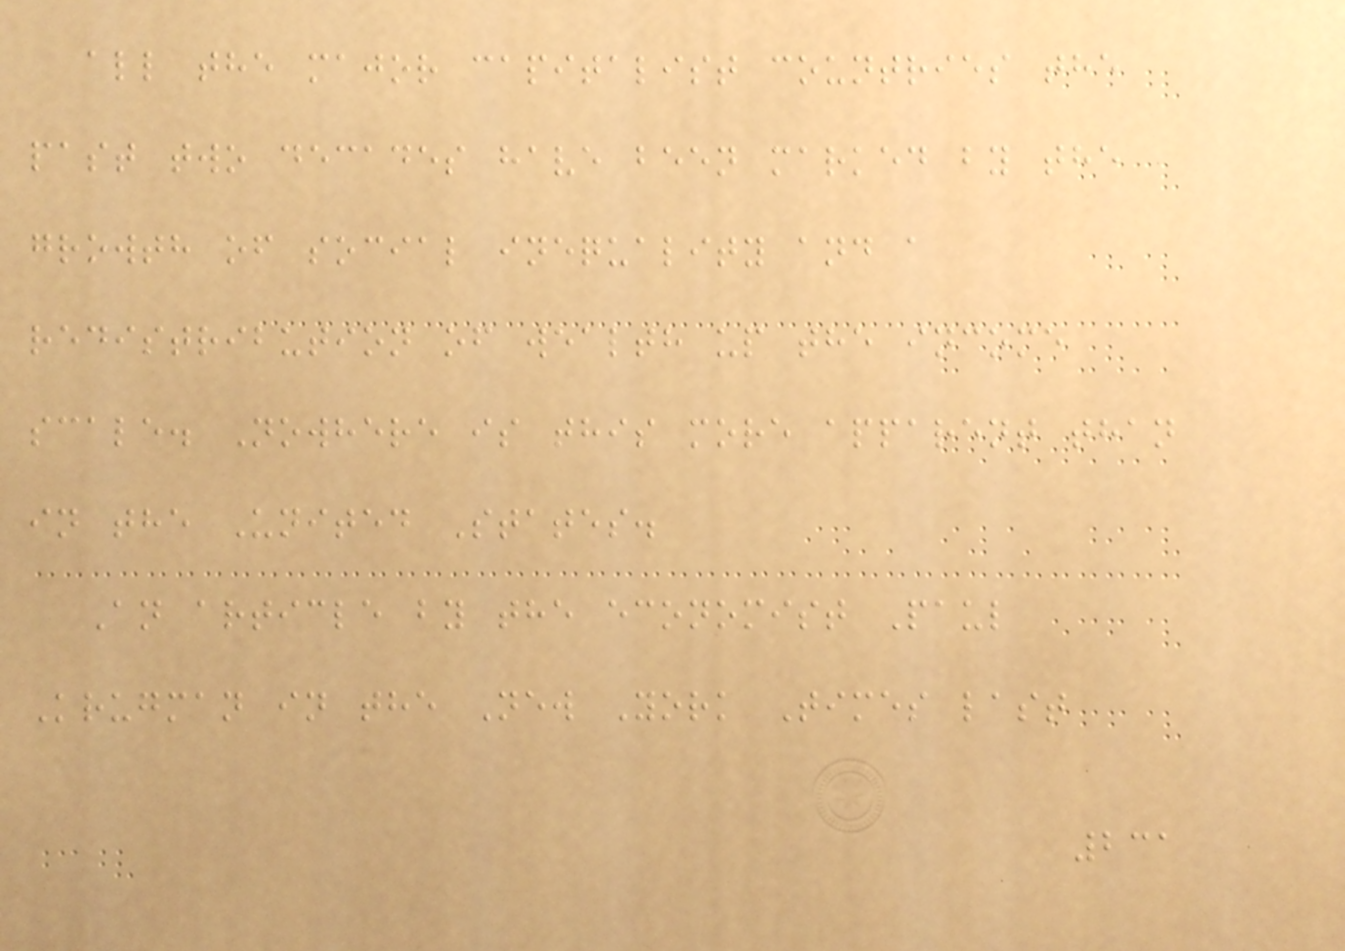all the major capitalist countries the
past two decades have been marked by the
growth of social inequality and a
redistribution of wealth up the income
scale. Nowhere is this more apparent than
in the United States.
An article by the economist Paul
Krugman in the New York Times last
231
